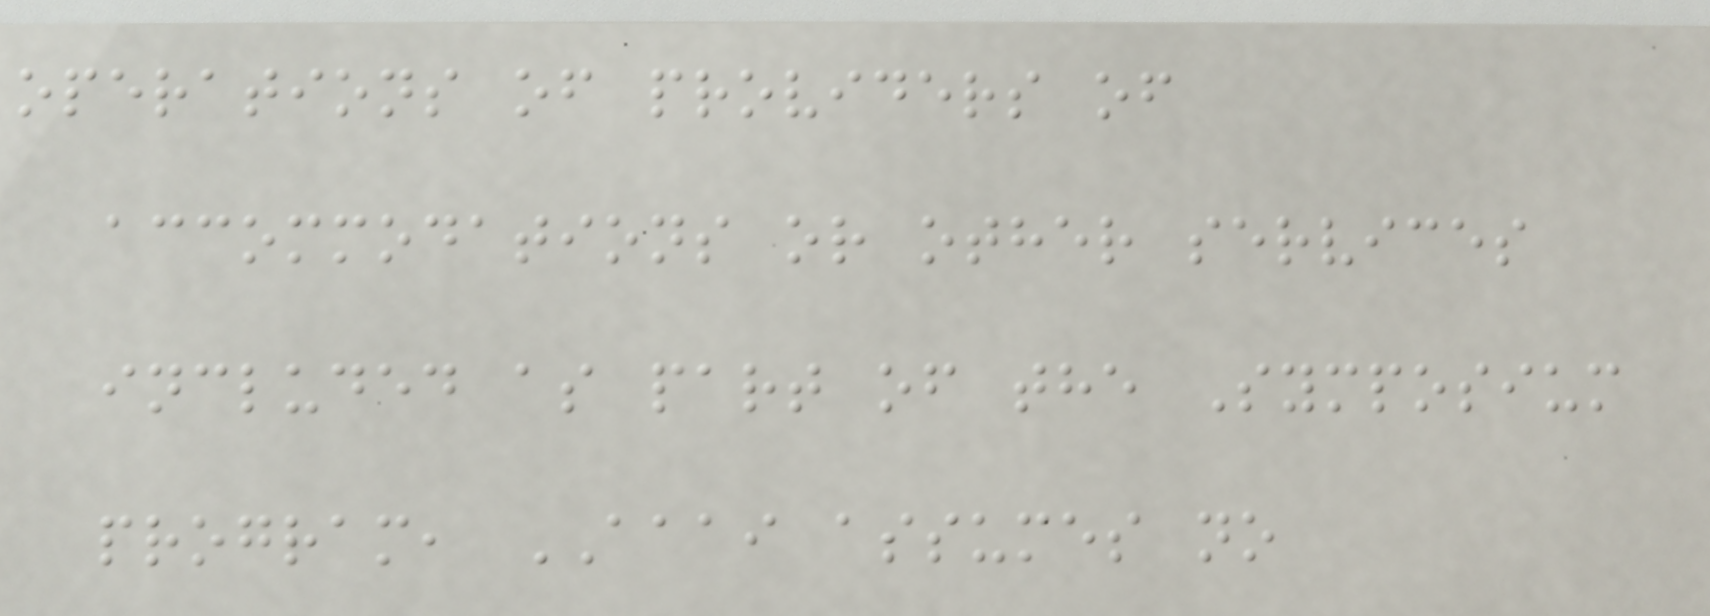operations of providers of
accommodations or other services
included as part of the Symposium
program, AAAI assumes no
